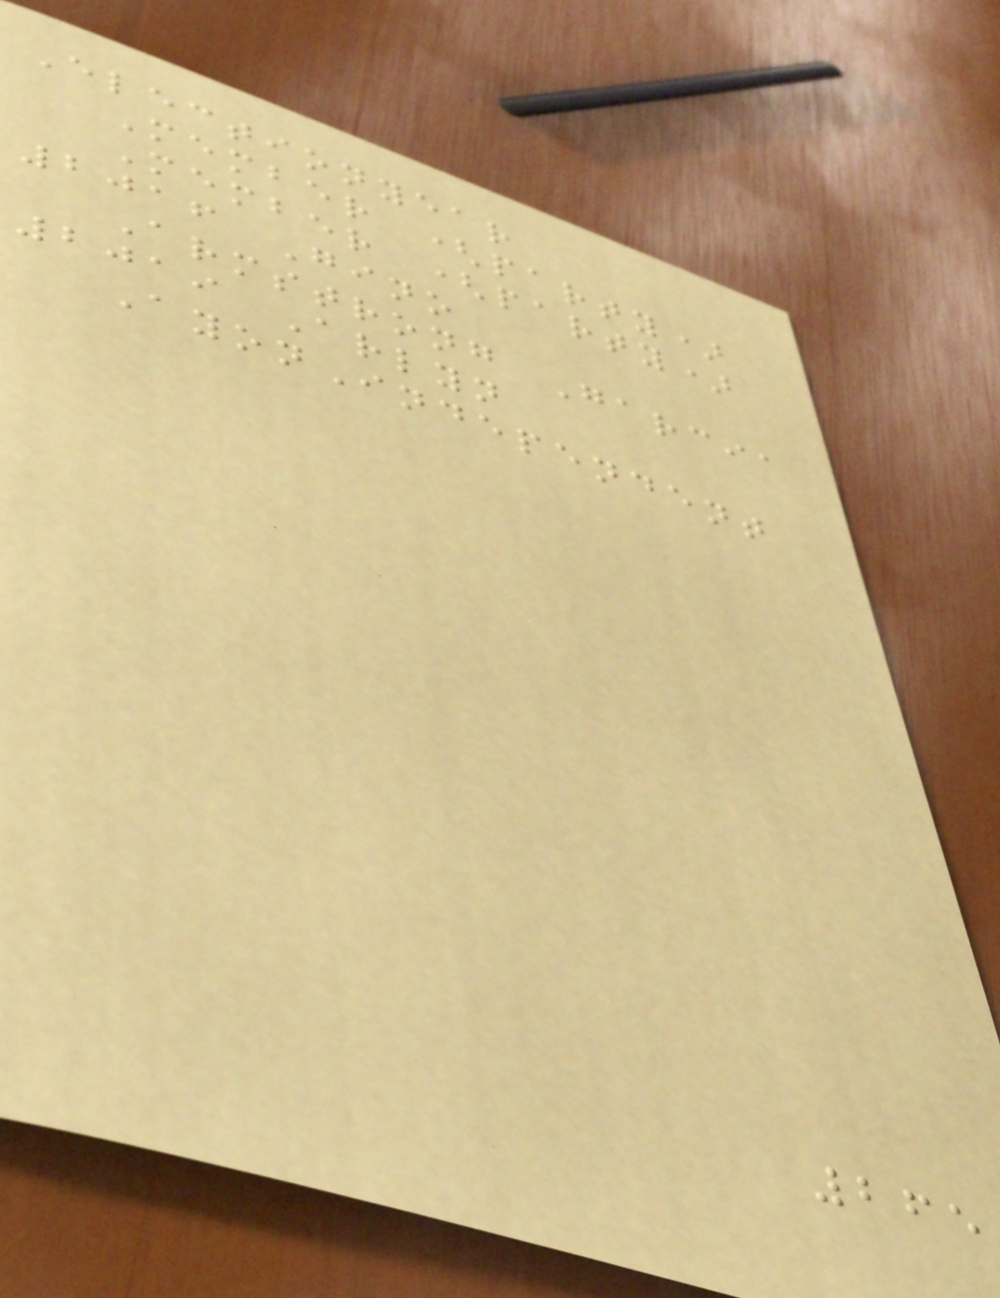Electionyear
Member (party)
Member (party)
2016 Gino
Armstrong Garcia
2019 Arlyn
AyonIndependent
265
